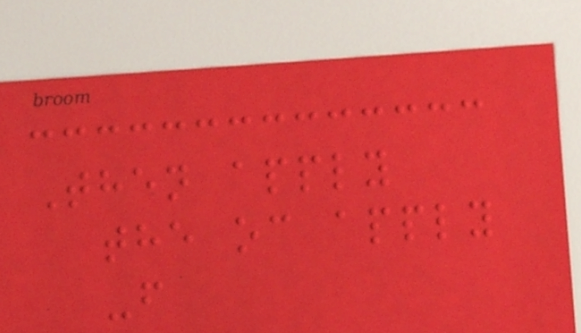Then apply
the oc apply
-f
